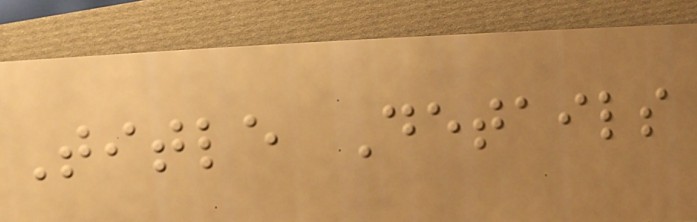Title Details
